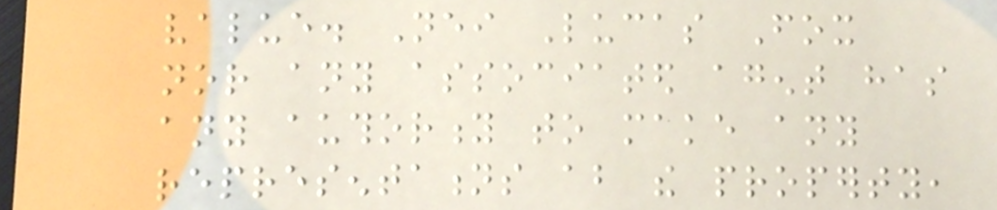value. Neither Lucas Fox
nor any associated agent has
any authority to make any
representations about the property,
